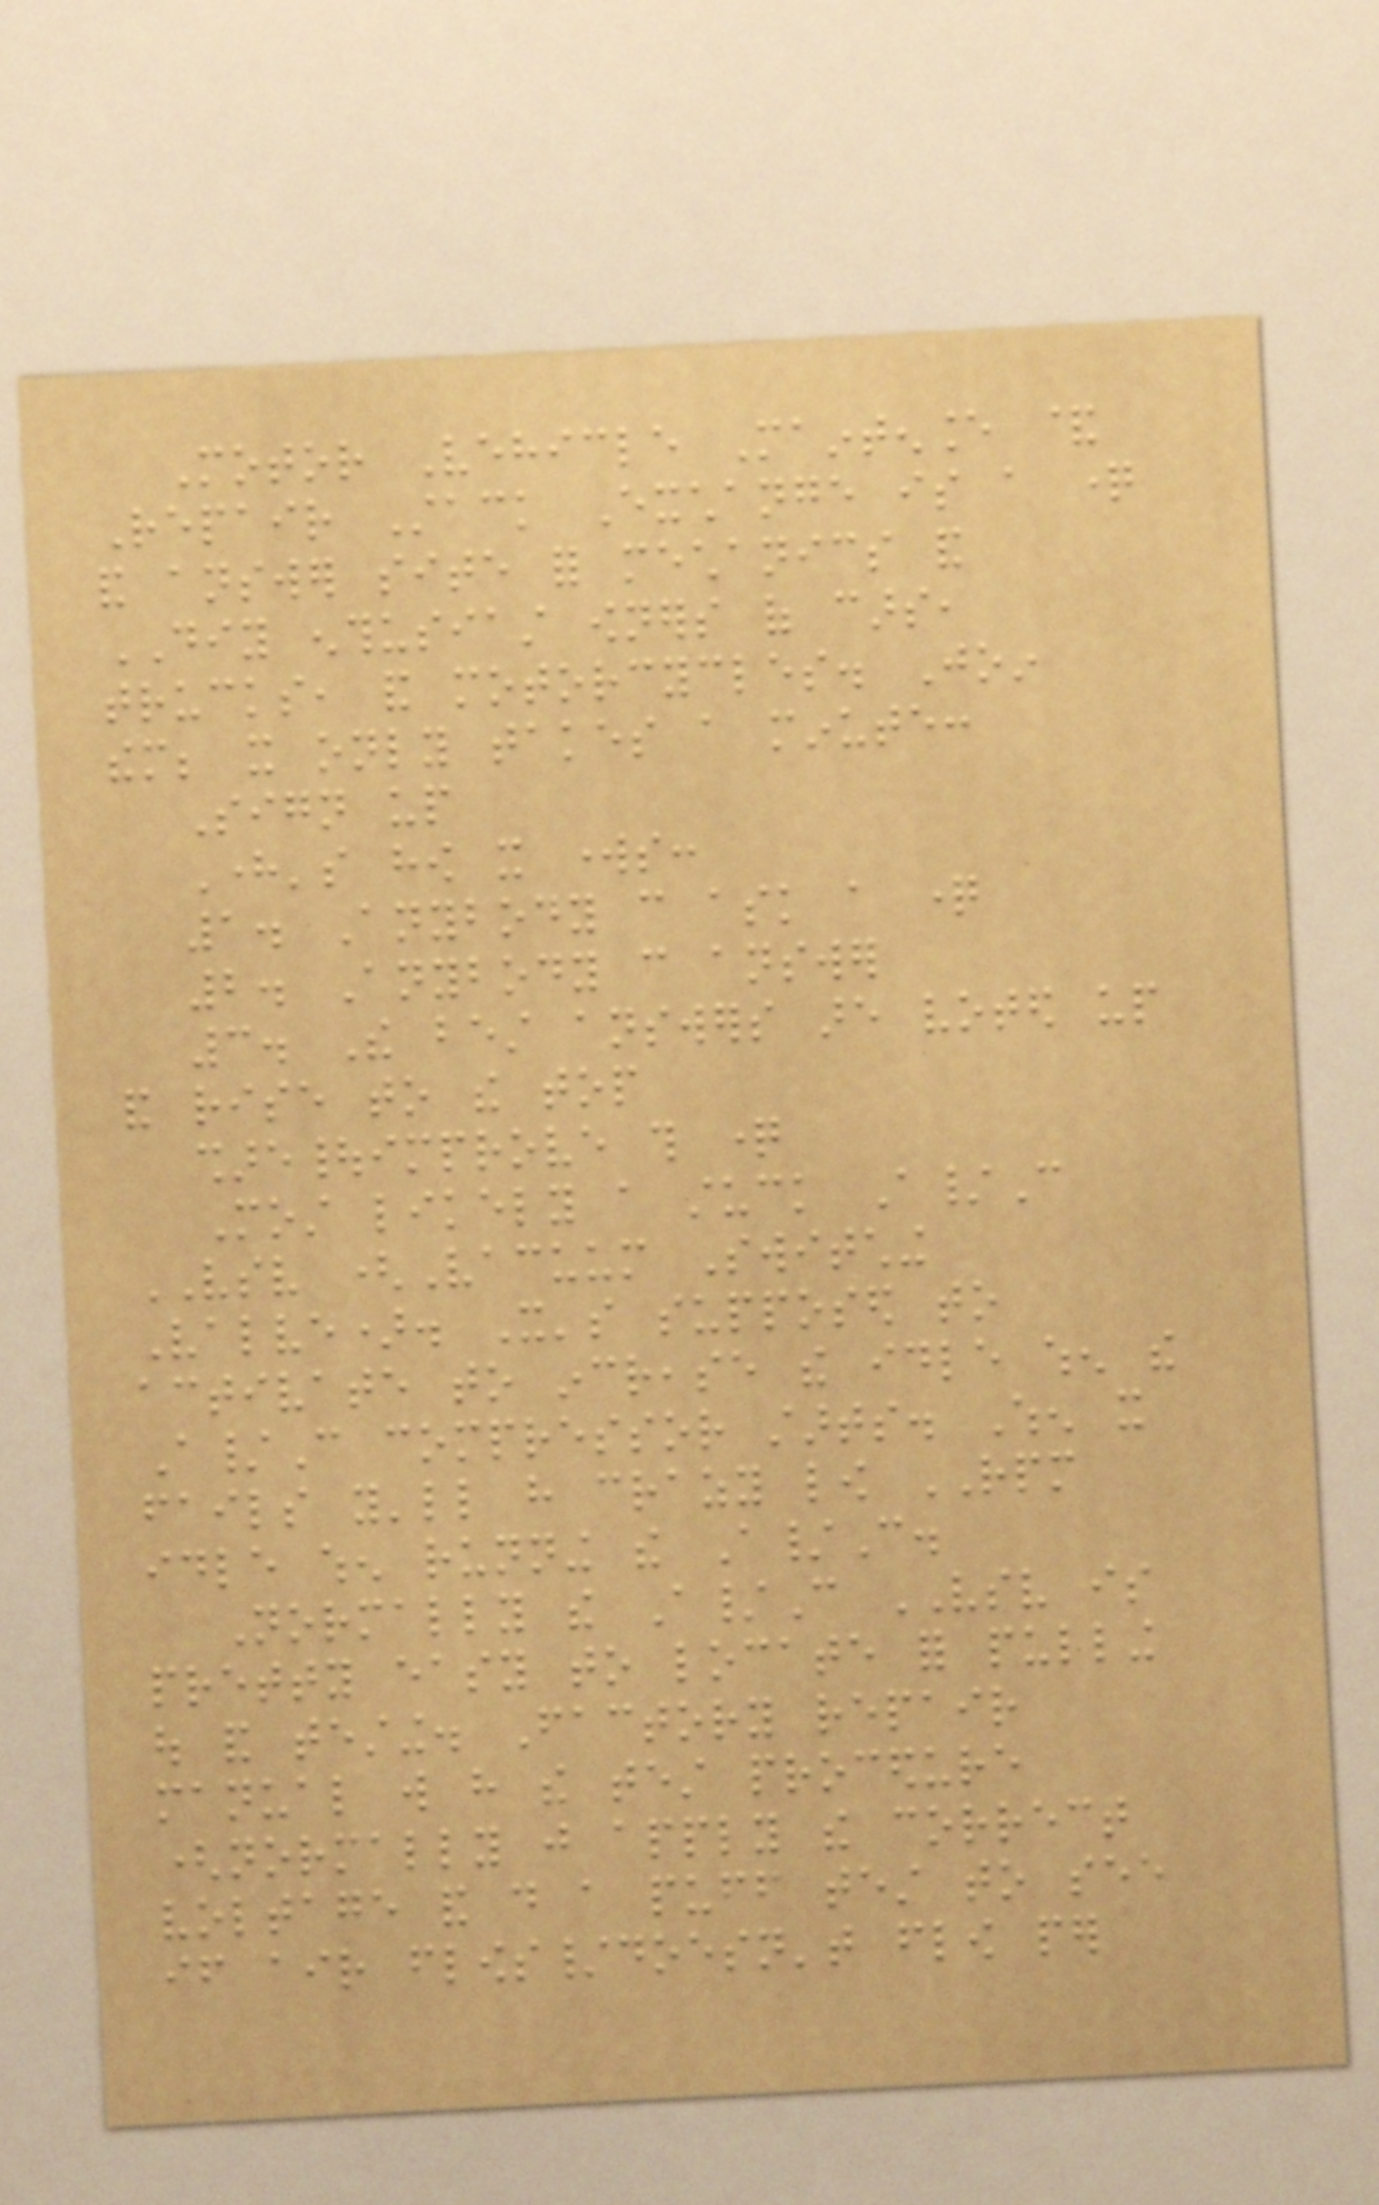Motor Vehicle Maintenance &
Repair Stack Exchange is a question
and answer site for mechanics and
DIY enthusiast owners of cars,
trucks, and motorcycles. Join
them; it only takes a minute:
Sign up
Here's how it works:
1. Anybody can ask a question
2. Anybody can answer
3. The best answers are voted up
and rise to the top
share|improve this question
Most likely a stuck A/C
VSV (Vacuum Switching
Valve). It's supposed to
activate to increase the idle when the
A/C compressor starts. When it
fails you'll have crazy low RPM
idle when running the A/C.
Normally the A/C VSV is
pretty easy to locate for pulling
out and testing. Factory repair
manual will have the test procedure
(normally just apply the correct
voltage and do a puff test to see
if air flows/doesn't flow per
